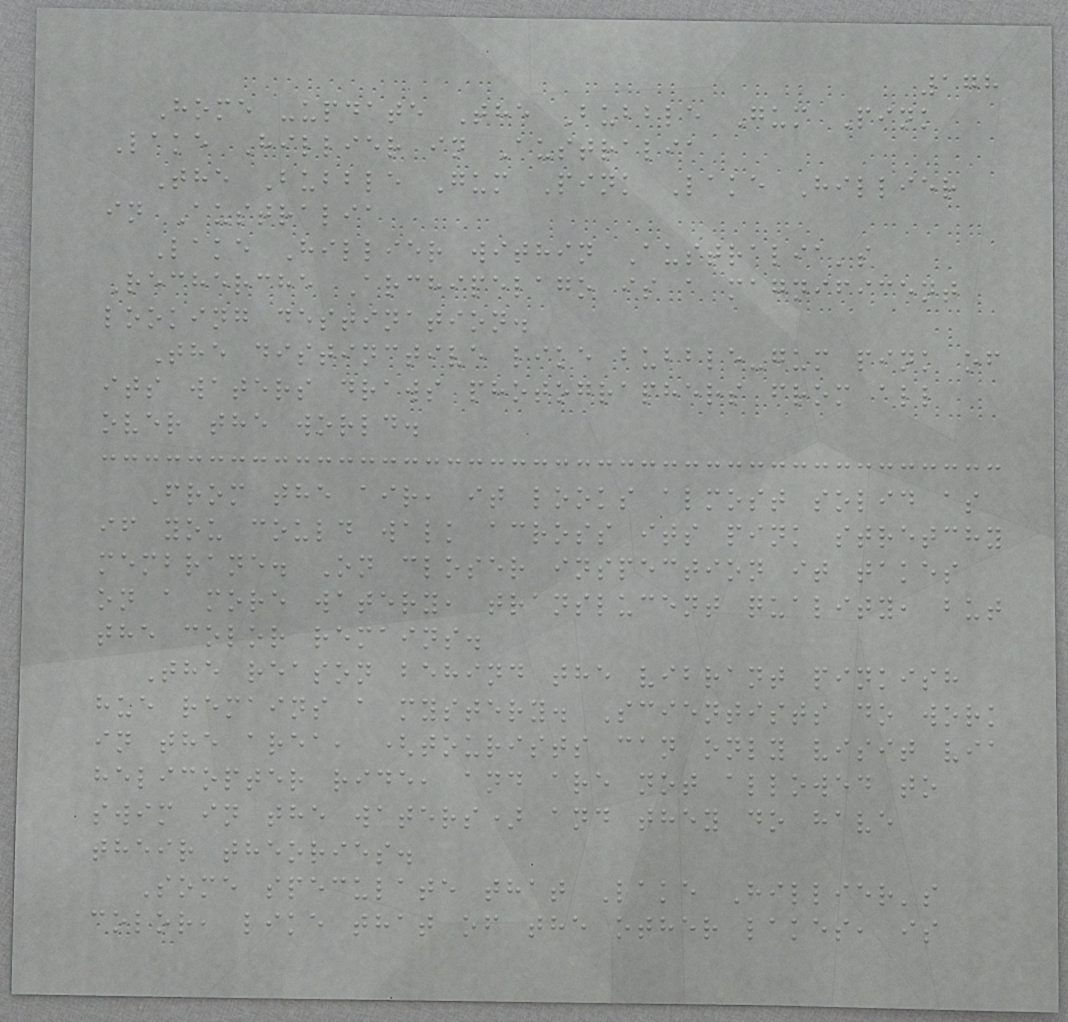178
Home -update The Bubble Gum Pink
Lake Hillier in Australia
The Bubble Gum Pink Lake Hillier
in Australia
Lake Hillier within Australia's
Recherche Archipelago is a magnificent
looking destination.
The distinctive like bubble-gum pink of
its waters draws photographers from all
over the world.
From the air, it looks almost solid as
if you could walk across its pink stretchy
membrane. On closer inspection it takes
on a more watery, translucent quality, but
the color remains.
The reason behind the vibrant pinkish
hue remains a mystery. Scientists do work
in the area, (tourists can only visit via
helicopter ride, and are not allowed to
swim in the waters) and they do have
their theories.
Some speculate that Lake Hillier's
color, like that of the other lakes, is
